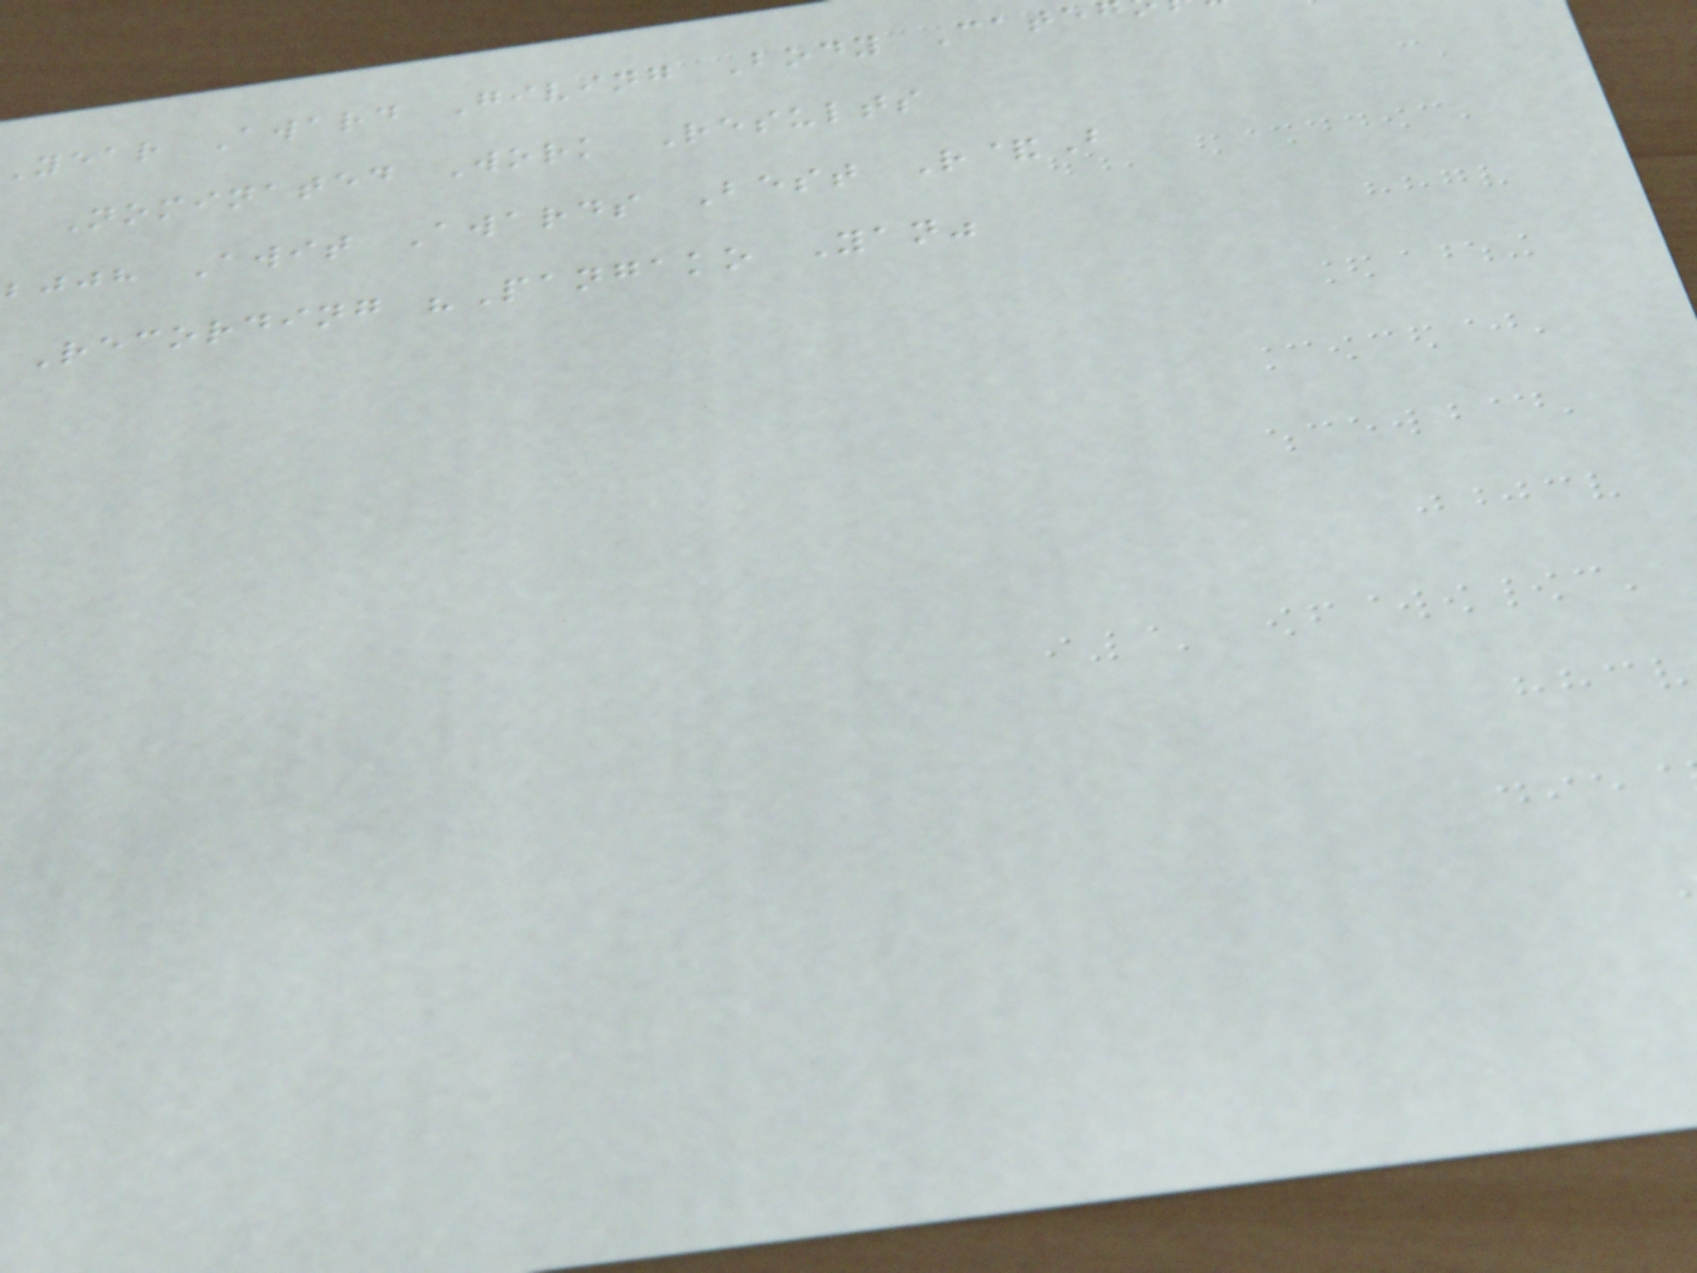Year Award Giving Body Cate
Nominated Work Results
bjjh Awit Awards Best R&B
Recording "Pangako Yan"
